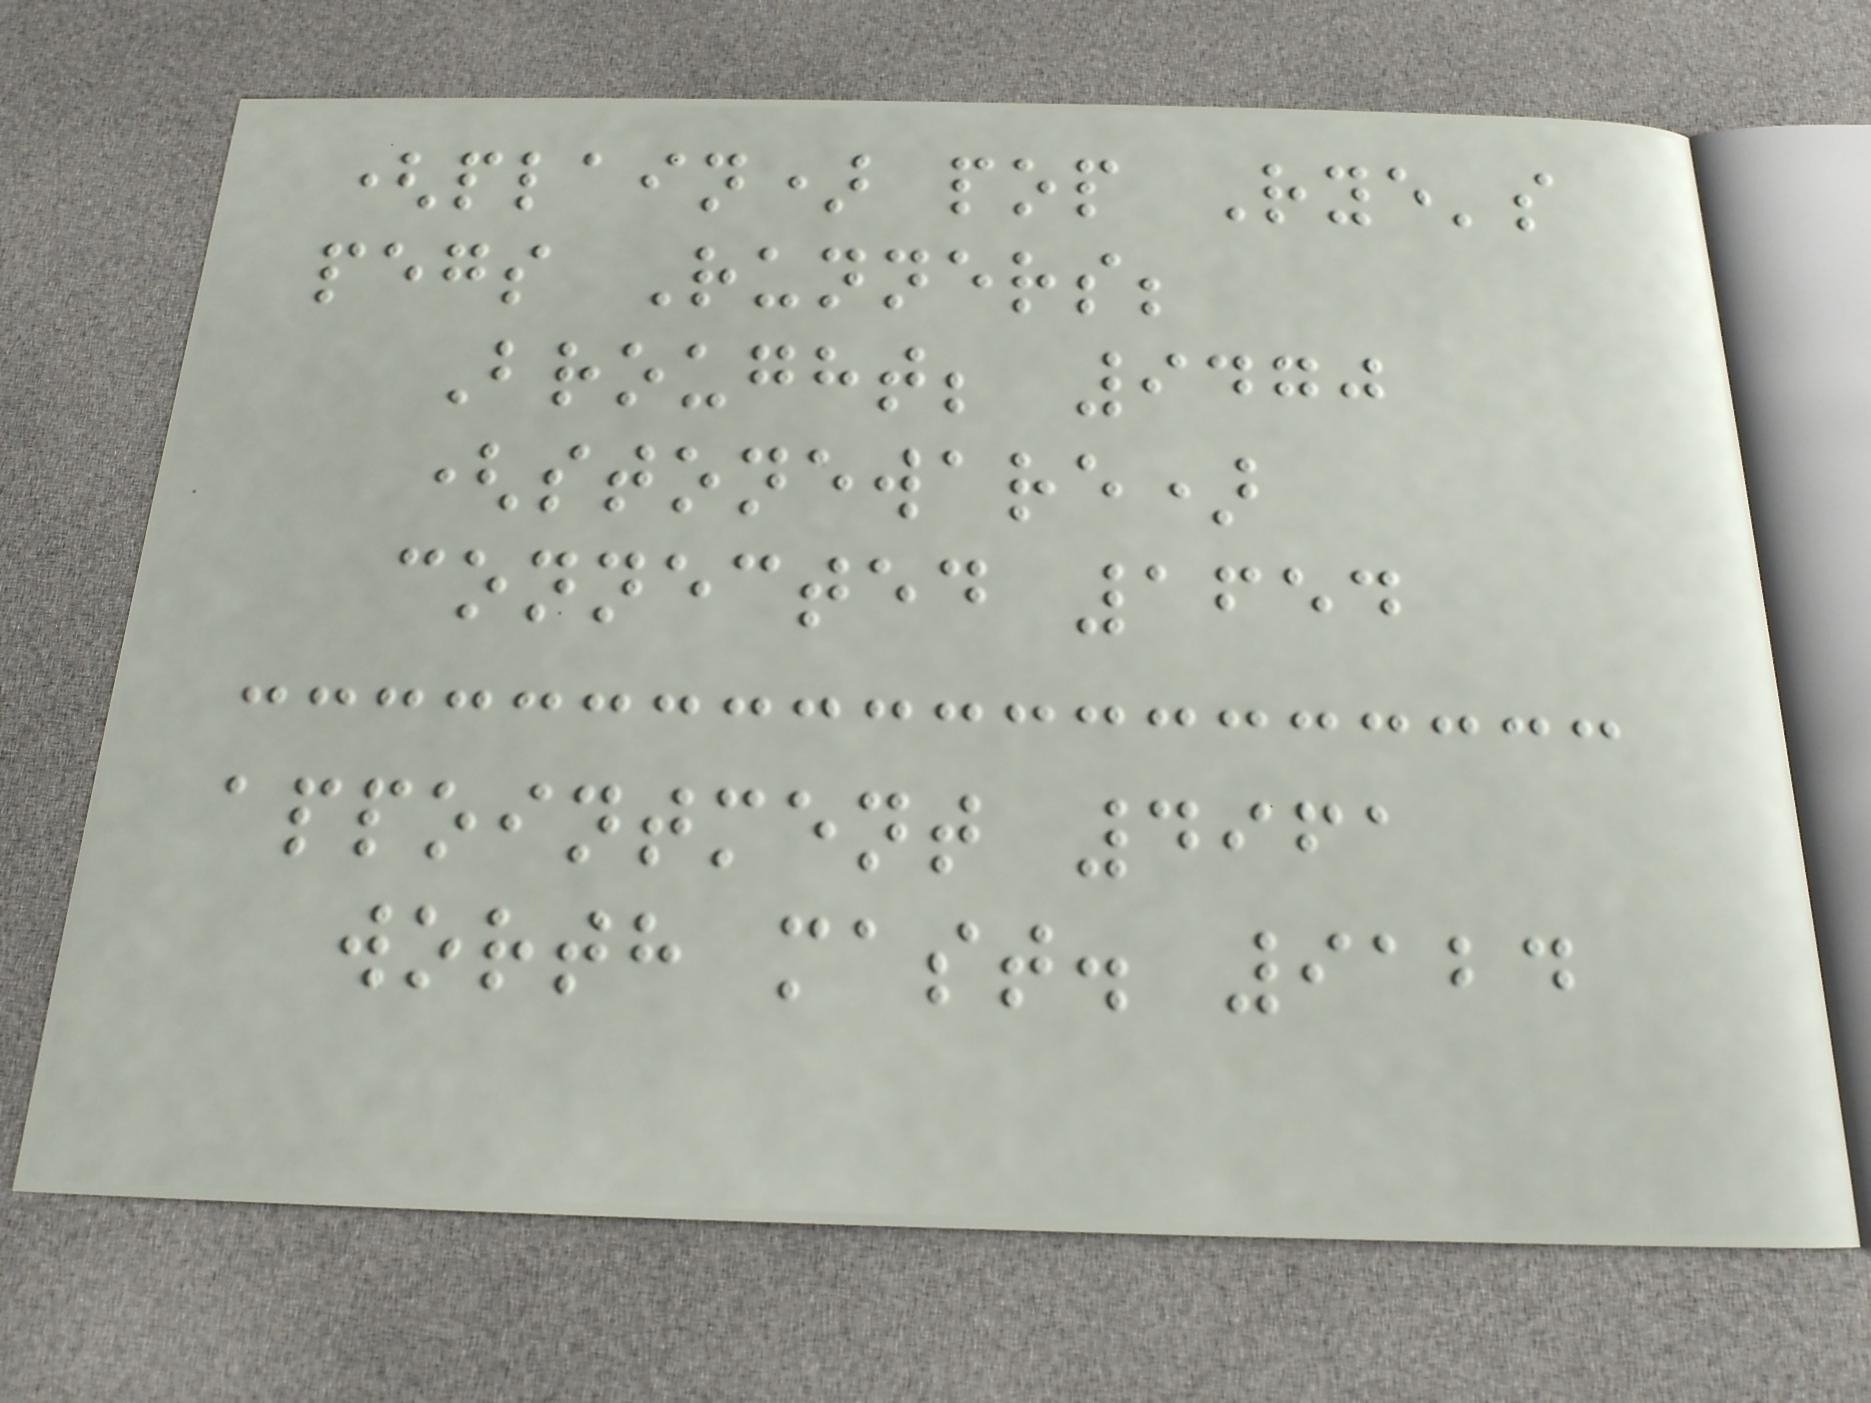(plain) pop Rye's
pegs Runners;
Brought; 9470
(stoneware)
connected 1654
appointment 4961
worth mast. 9124
